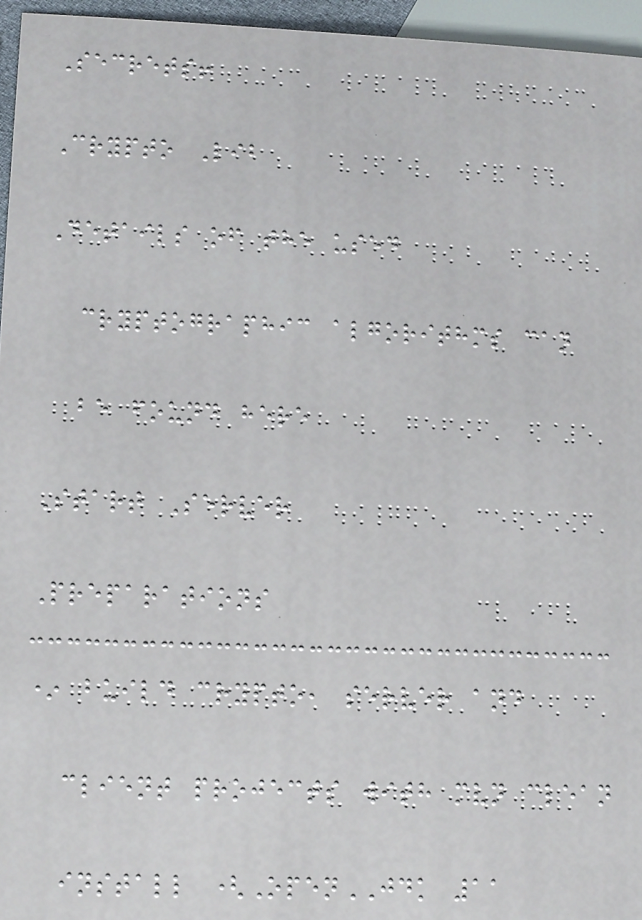Secrets!
Crypto Lib
Details of the used
cryptographic algorithms can
be found here
Start Server
Preparations
* build crypto, server and
client projects with mvn clean
install (OpenJDK 11
